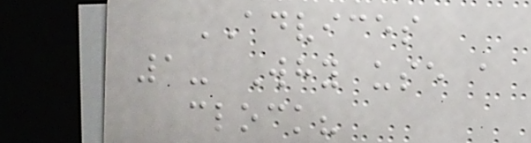ADVICES
1- Why use a
clock?
